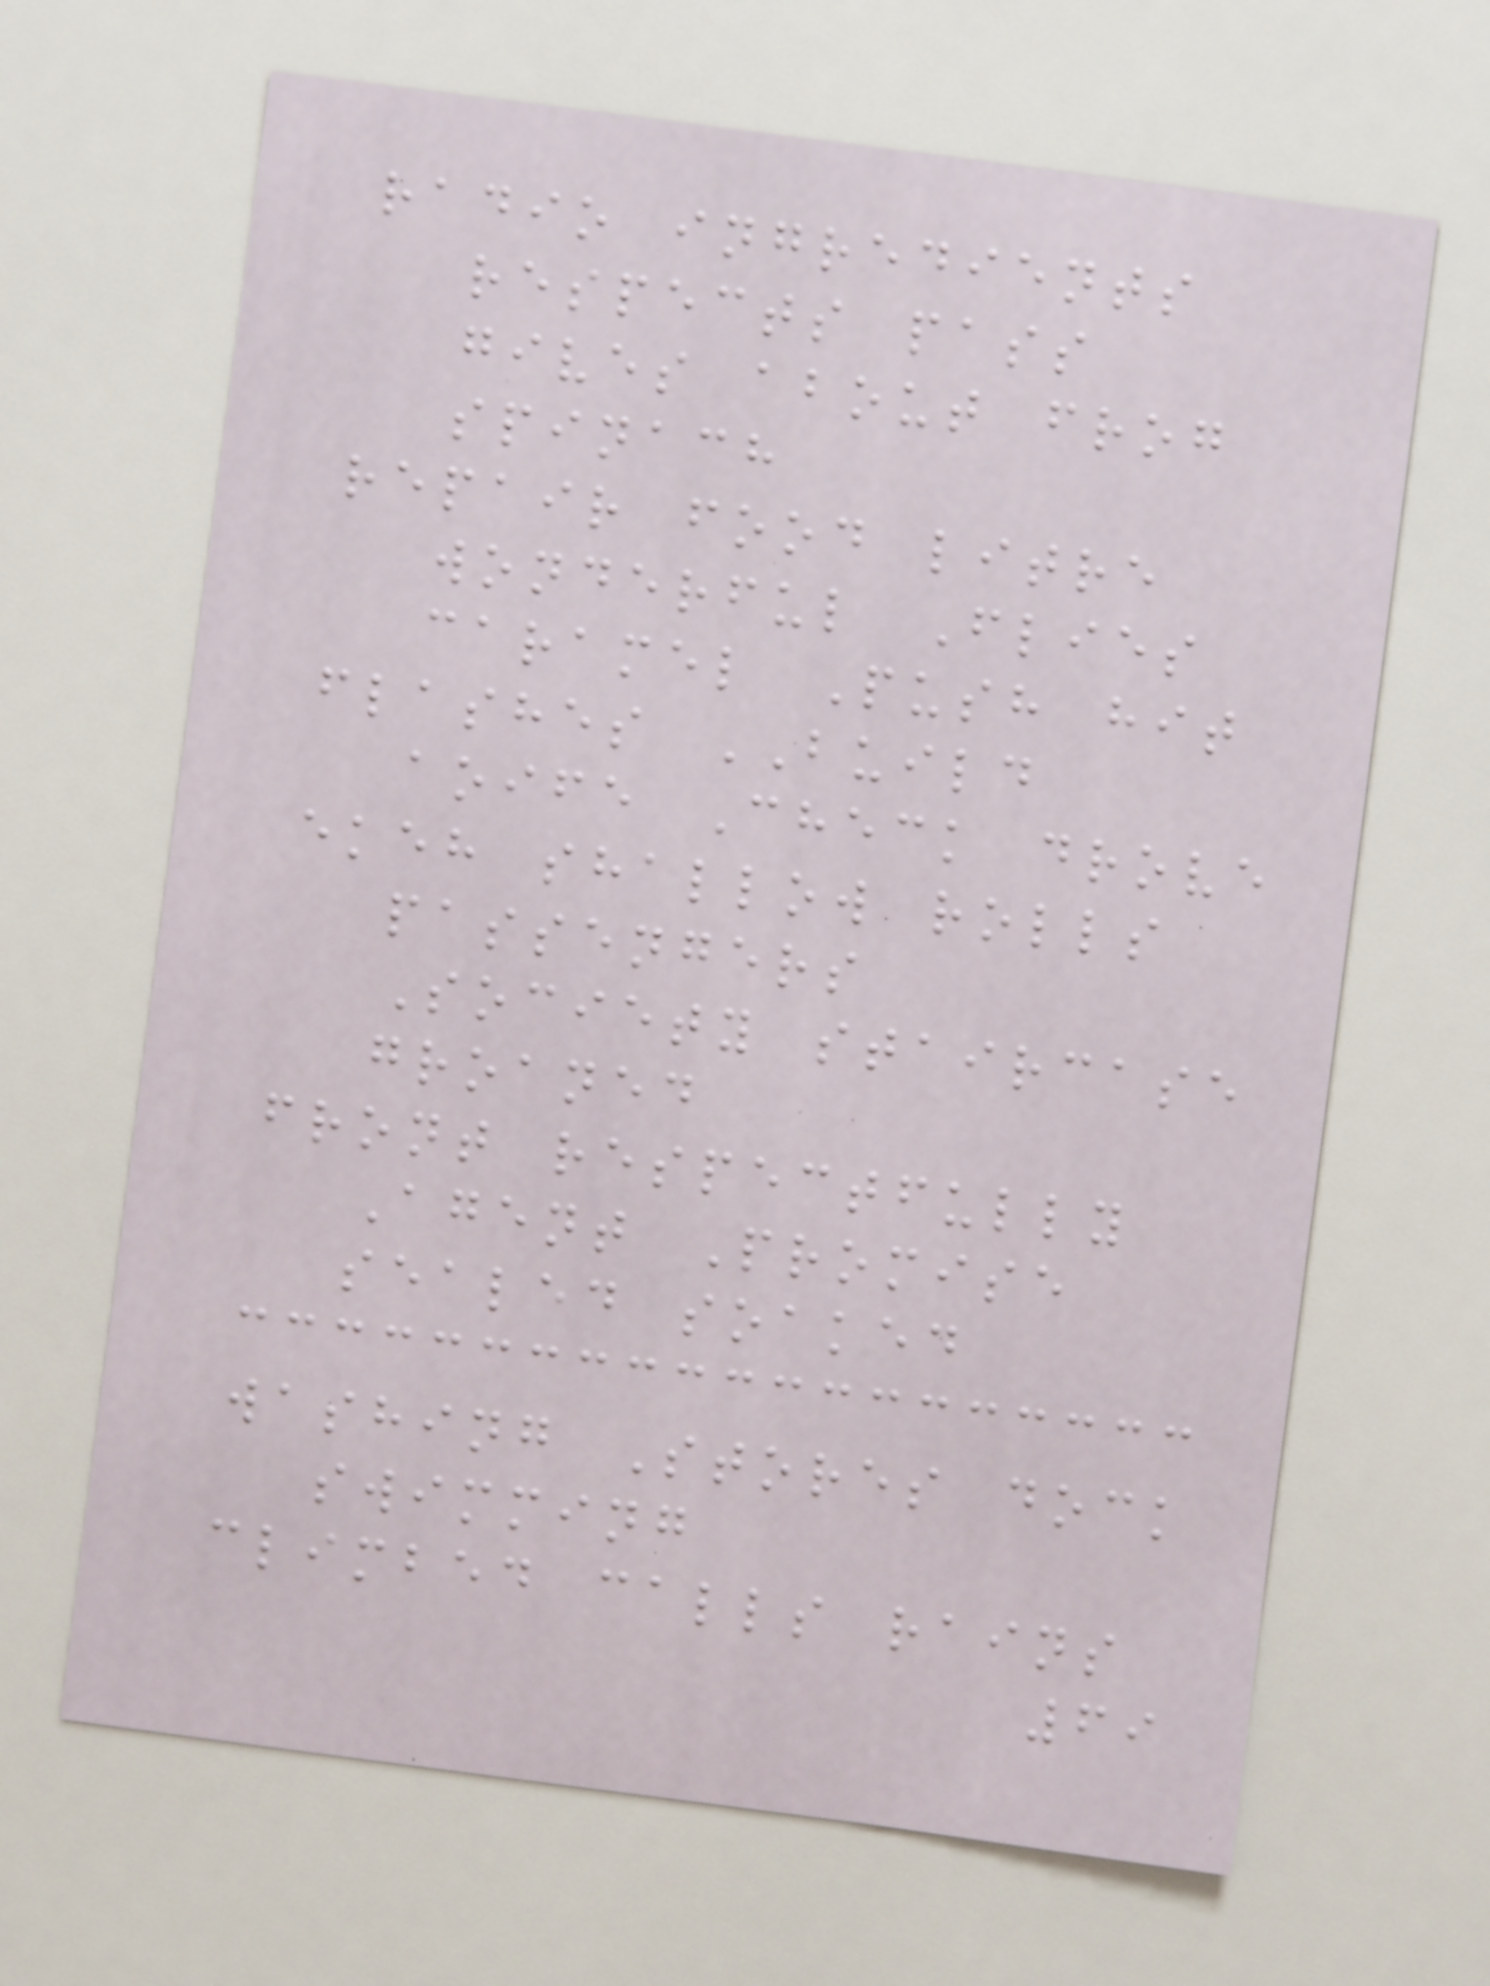radio ingredients
respects pass
gives about frog
spinach
repair food litre
wonderful Flies
caramel Push hit
flashes BUILD
aoife Check drove
ekeh shallow rolls
passengers
Society staircase
groaned
front respectfully
Agent Promise
sealed soaked
washing Stores dock
swimming
climbed calls rains
69
